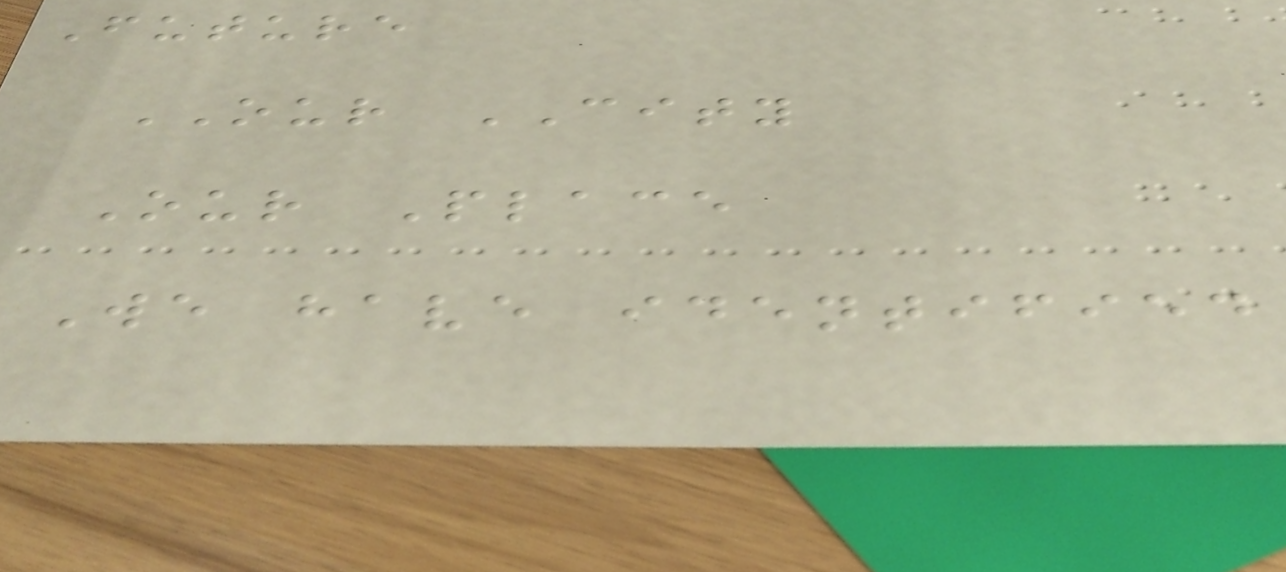Future
OUR CITY
Our Place
We have identified
